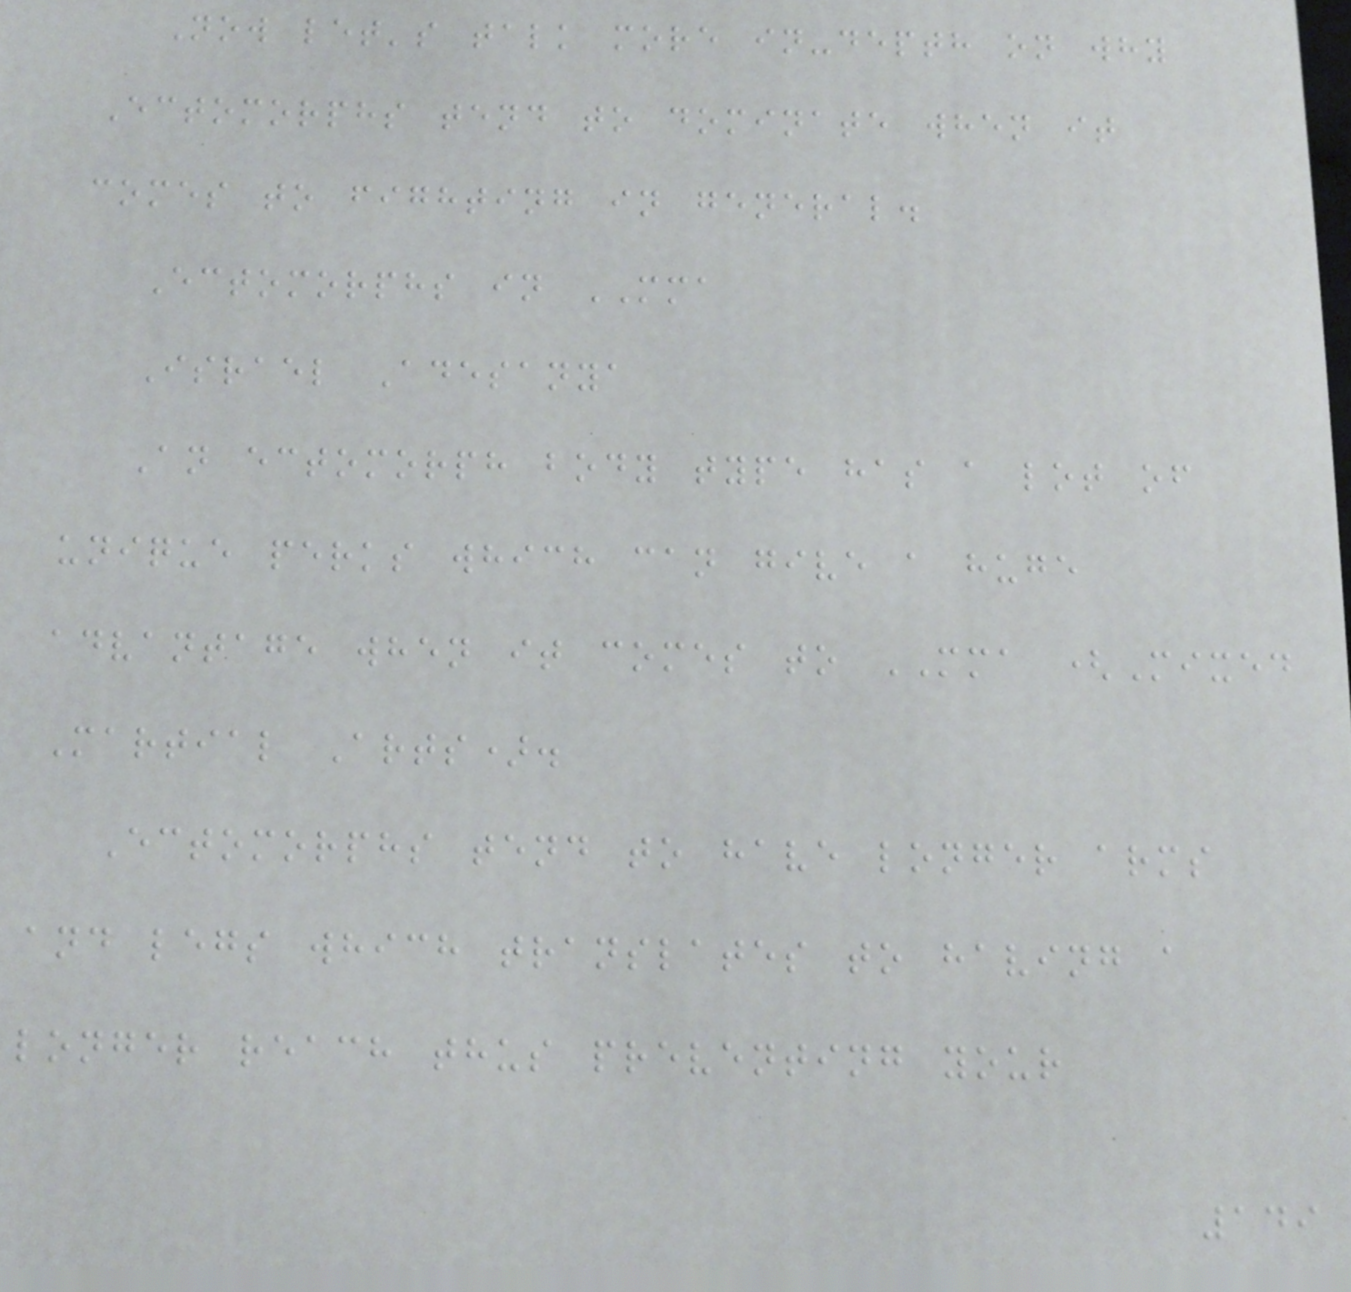Now let's talk more in-depth on why
Ectomorphs tend to dominate when it
comes to fighting in general.
Ectomorphs in MMA
Israel Adesanya
An ectomorph body type has a lot of
unique perks which can give a huge
advantage when it comes to MMA (Mixed
Martial Arts).
Ectomorphs tend to have longer arms
and legs which translates to having a
longer reach thus preventing your
149
